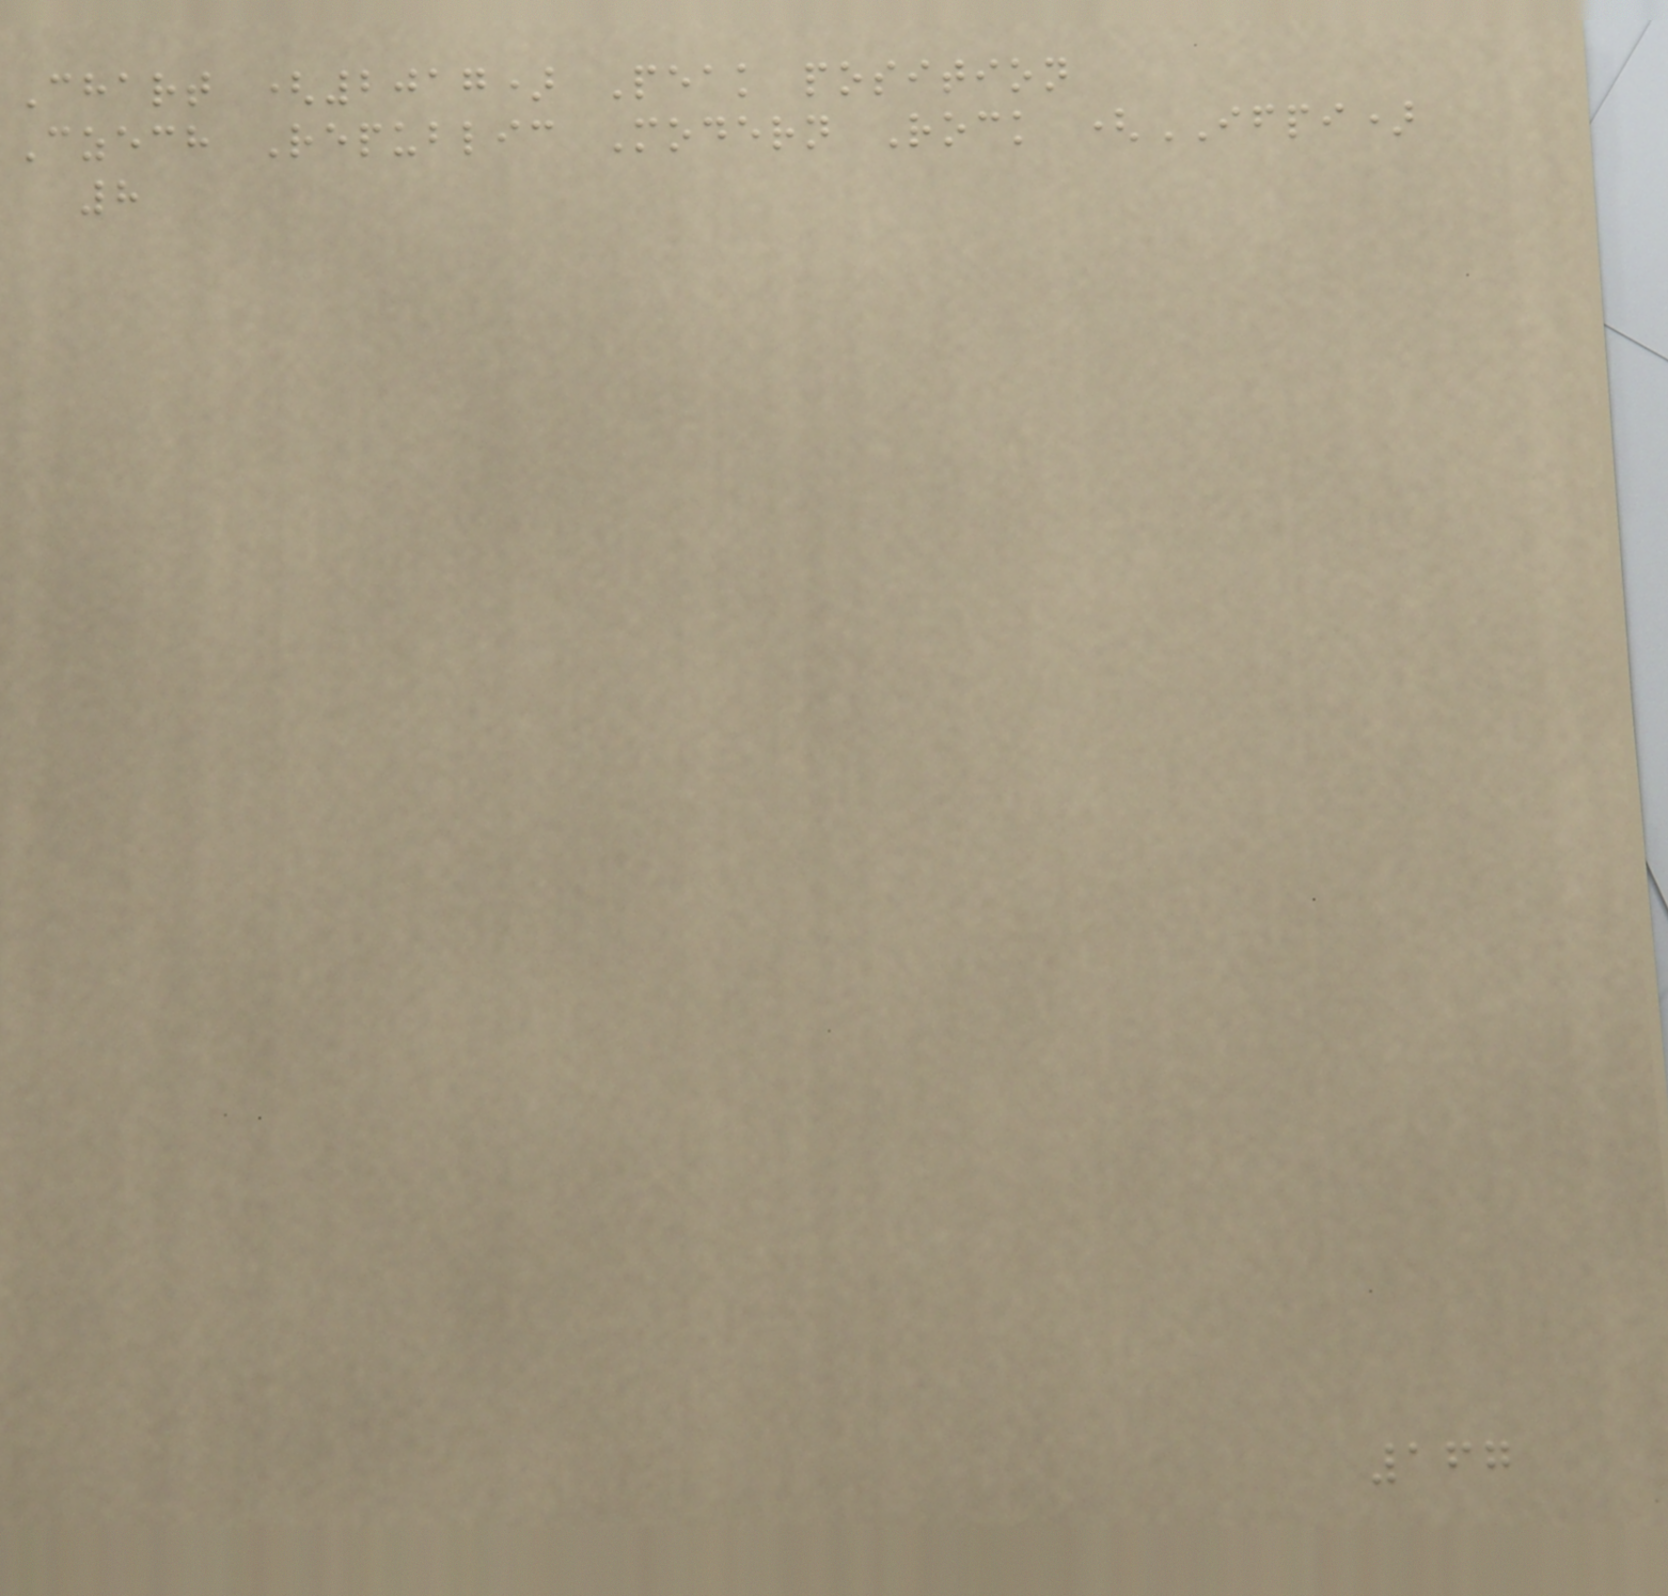Chart (2017) Peak position
Czech Republic Modern Rock (IFPI)
8
167
